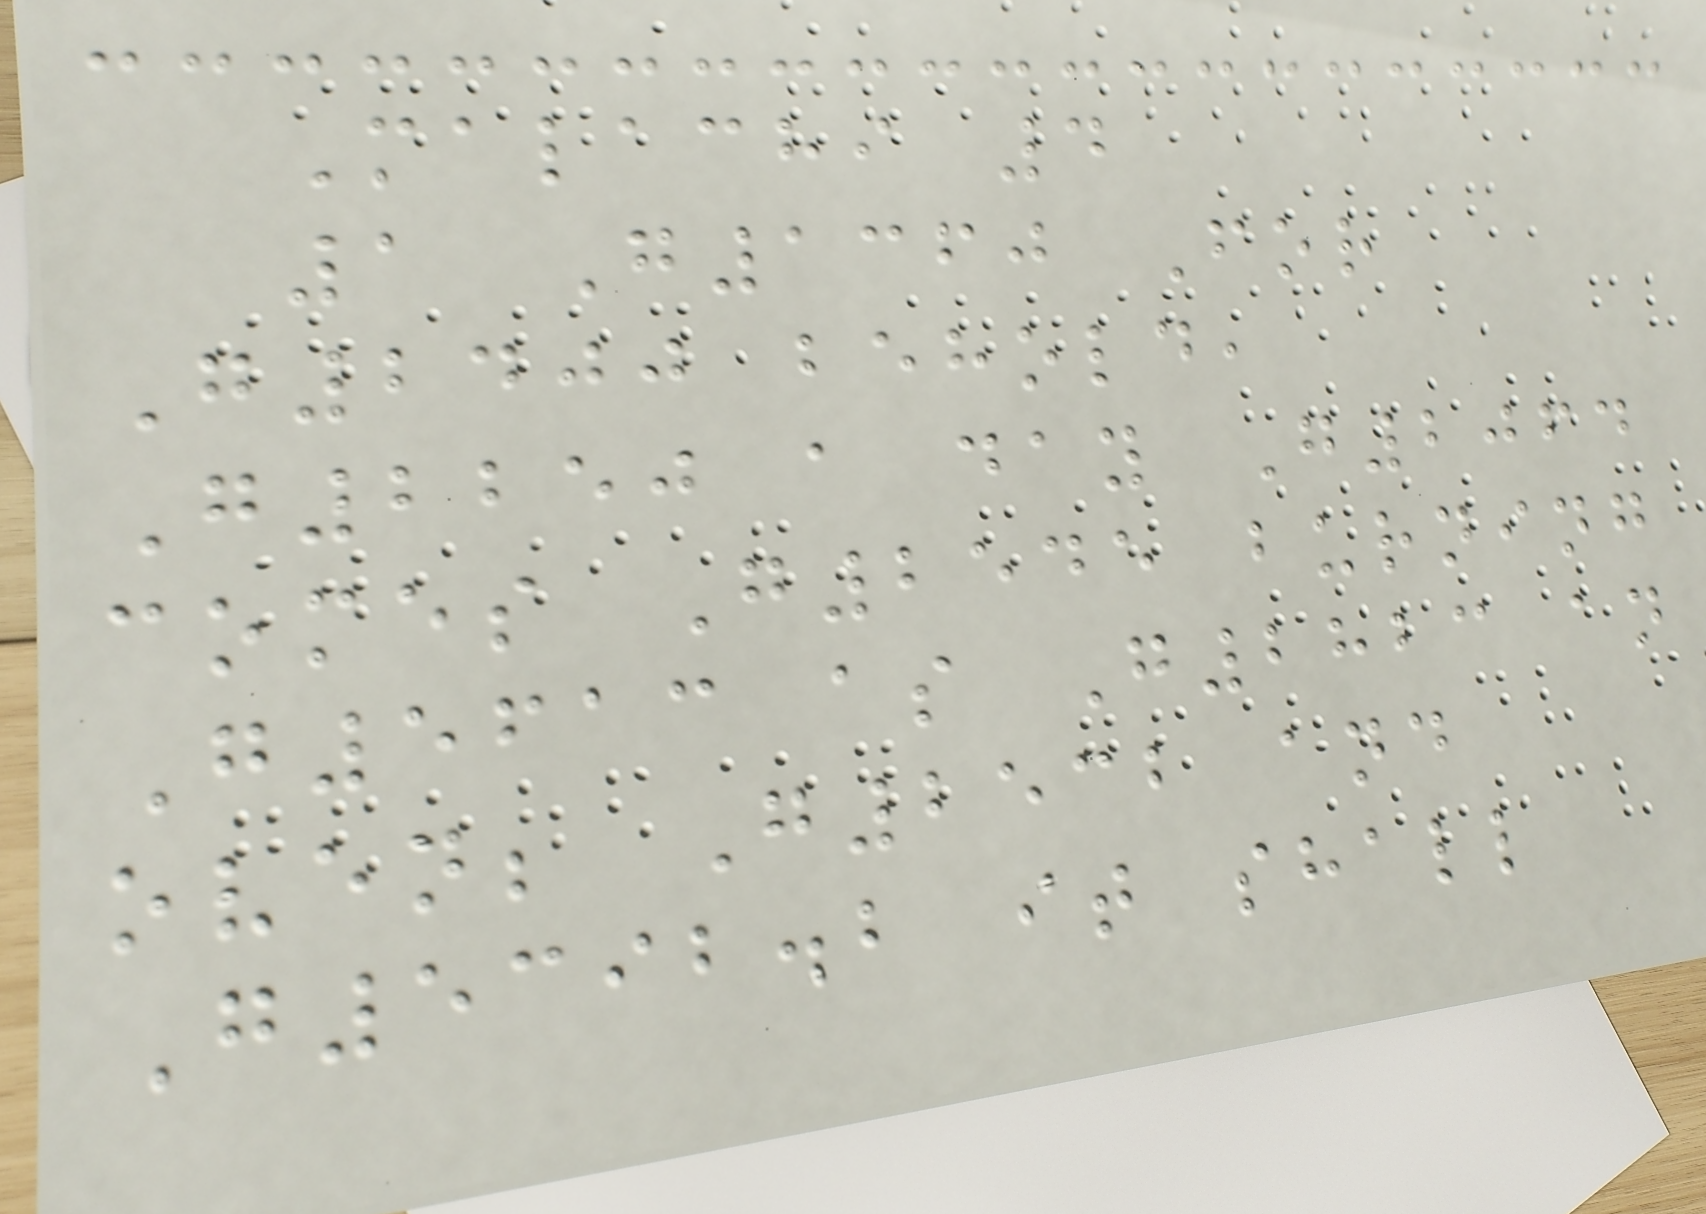Malachi 4
1 G1360 For
G2400 behold,
G2250 a day G2064
comes G2545 burning
G5613 as G2823 an
oven; G2532 and
G5392.2 it shall
